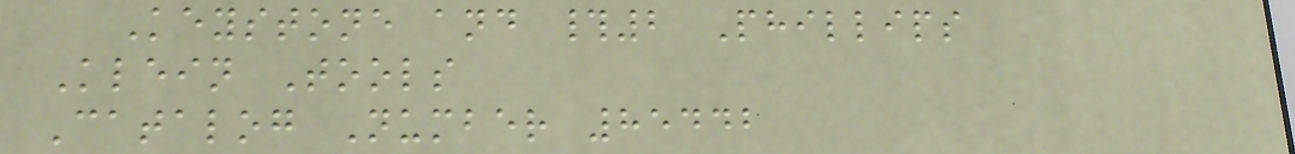Keystone and #2 Phillips
Klein Tools
Catalog Number 85442
